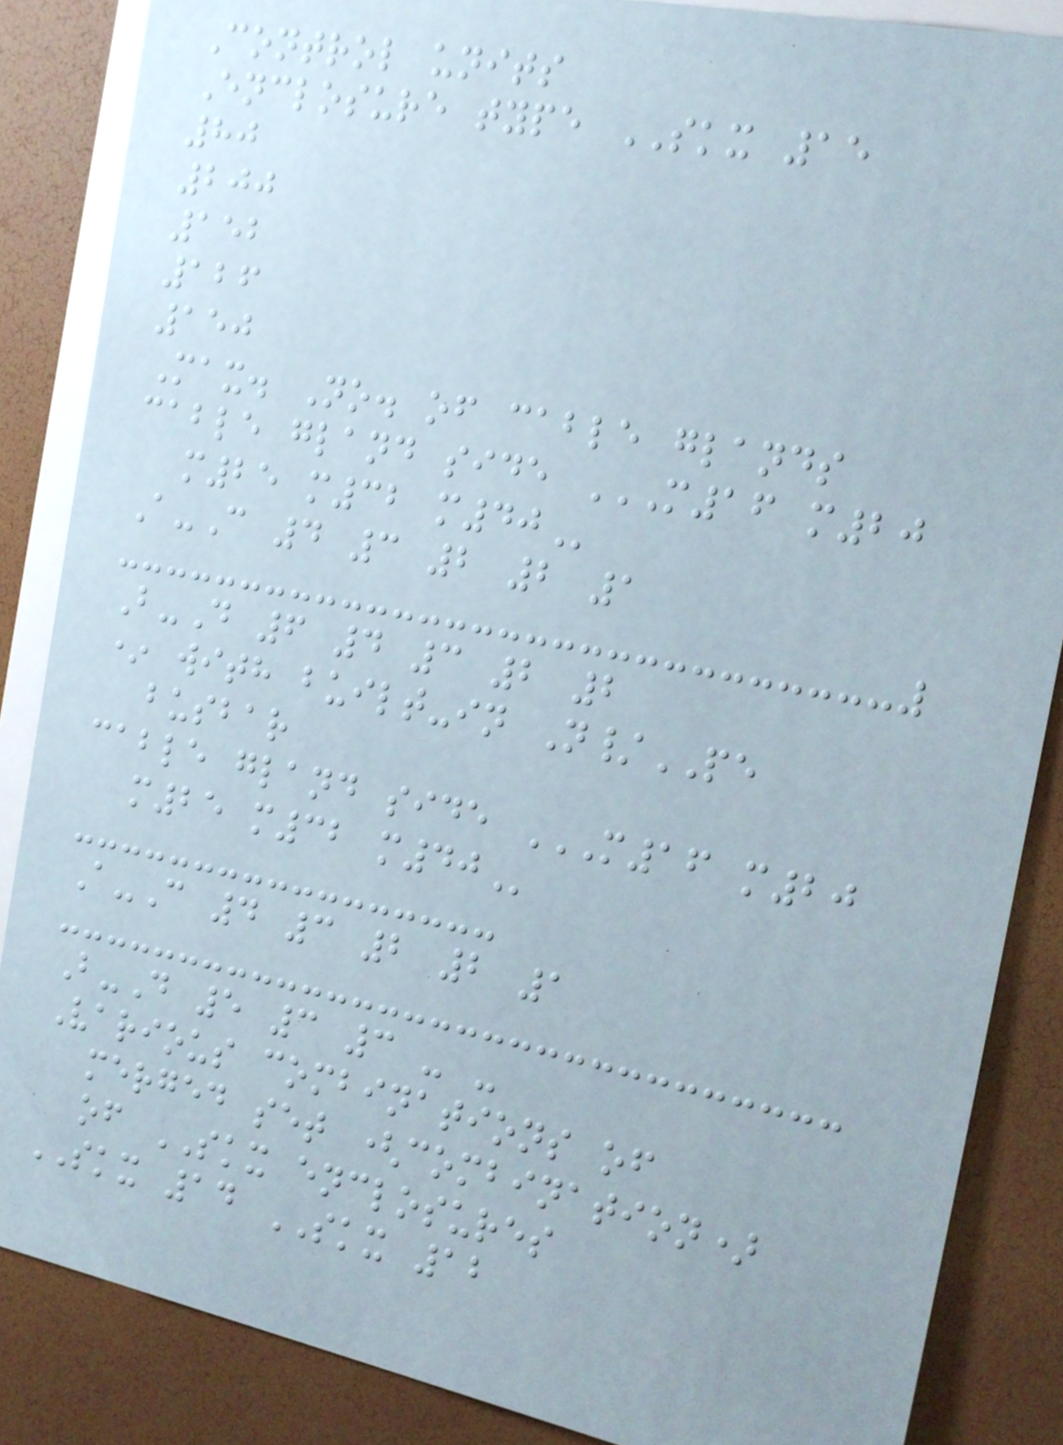Control units
Enclosure type SKX 15
80
200
152
126
150
Max. No. of cable glands
cable gland side M16 M20
M25 M32 M40
A-C 4 3 2 2 1
B-D 6 4 3 2 2
* with built-in N/PE
busbar
cable gland side M16 M20
M25 M32 M40
A-C 4 3 2 2 1
B-D 5 3 3 - -
Various combinations of
merged set (combination)
of SKX enclosures
SKX 14 SKX 12
